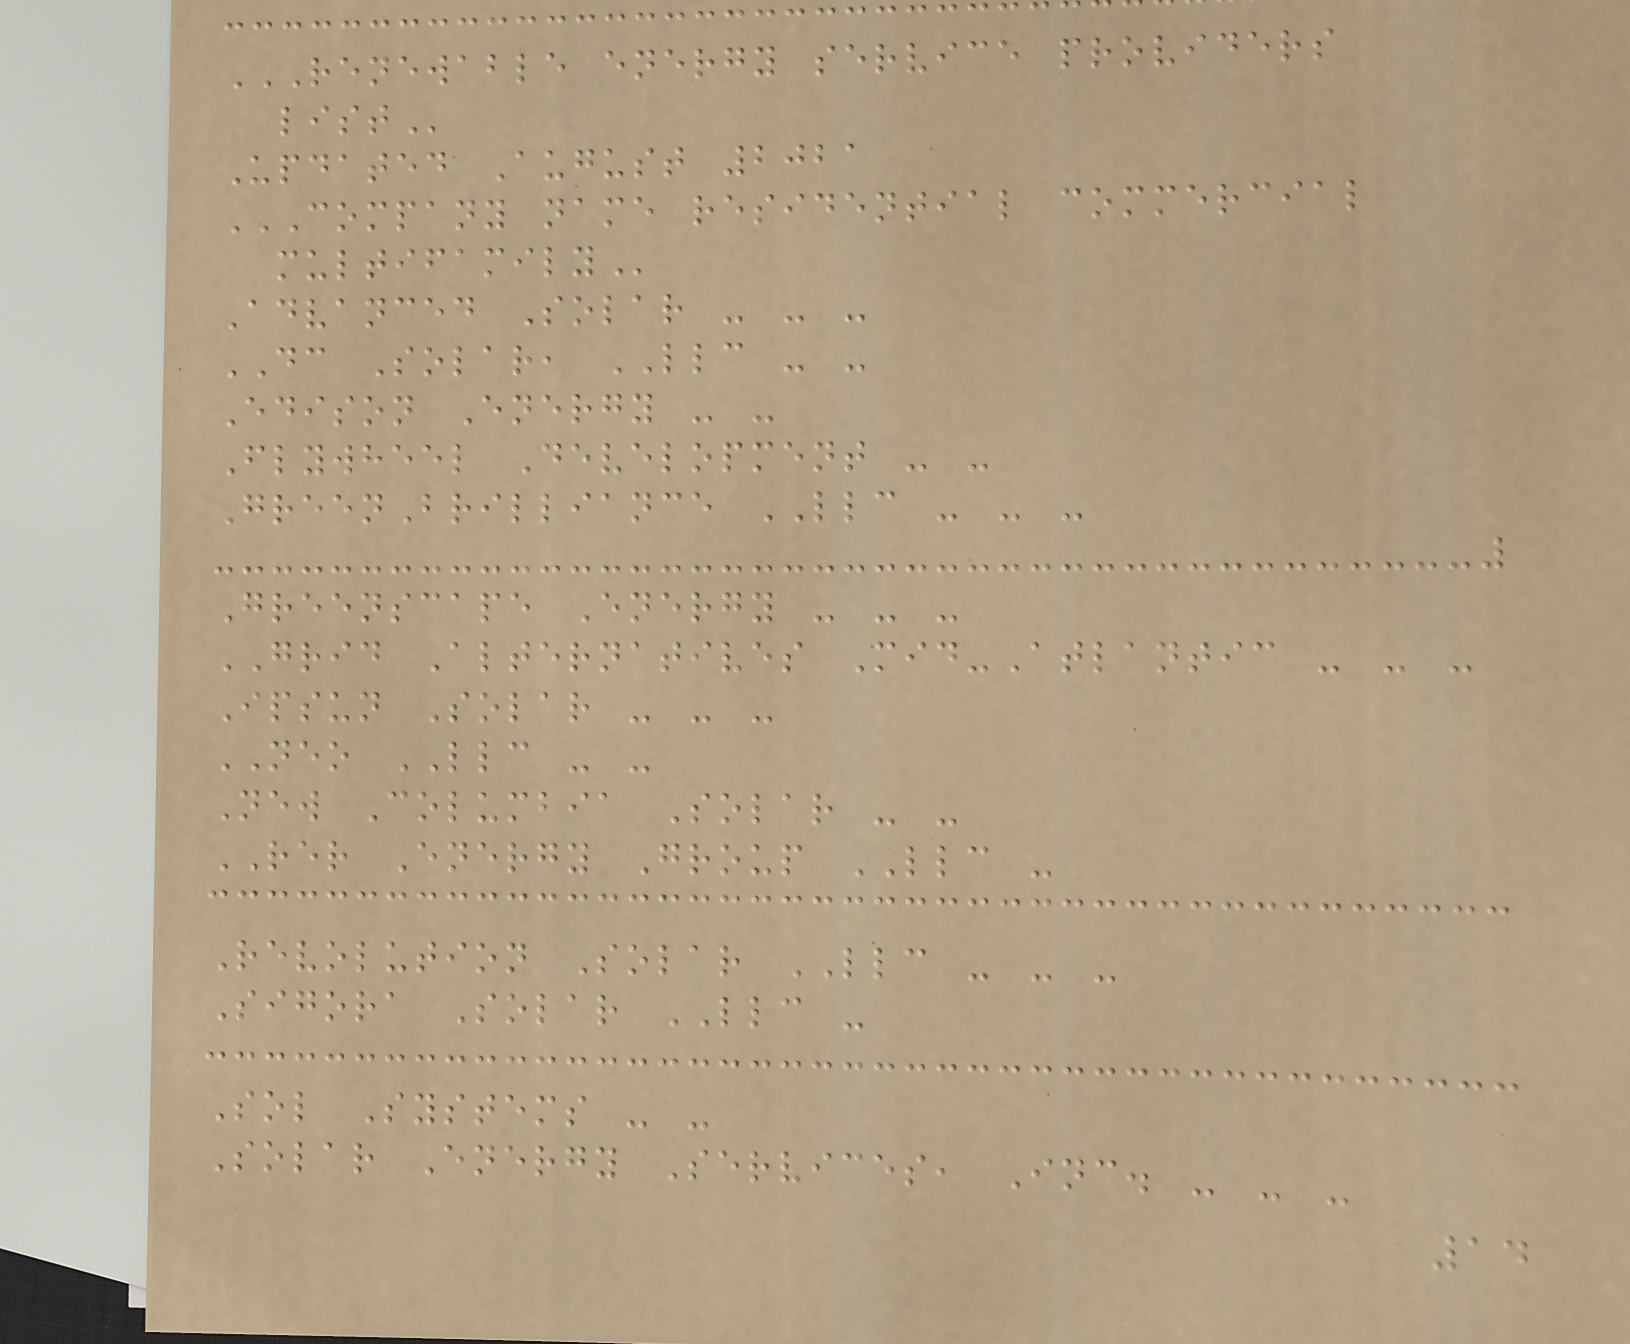RENEWABLE ENERGY SERVICE PROVIDERS
LIST
Updated August 2021
COMPANY NAME RESIDENTIAL COMMERCIAL
MULTIFAMILY
Advanced Solar - - -
DC Solar, LLC - -
Edison Energy - -
Flywheel Development - -
GreenBrilliance LLC - - -
Greenscape Energy - - -
GRID Alternatives Mid-Atlantic - - -
Ipsun Solar - - -
NEO LLC - -
New Columbia Solar - -
RER Energy Group LLC -
Revolution Solar LLC - - -
Sigora Solar LLC -
Sol Systems - -
Solar Energy Services, Inc. - - -
14
